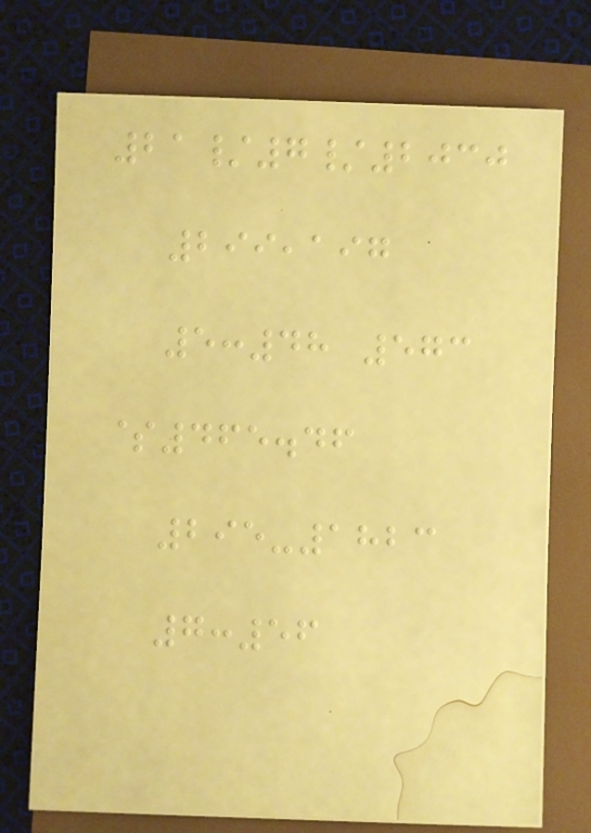21/7/2030
299,197
5:48 573
$465.46
295-1823
7:56
